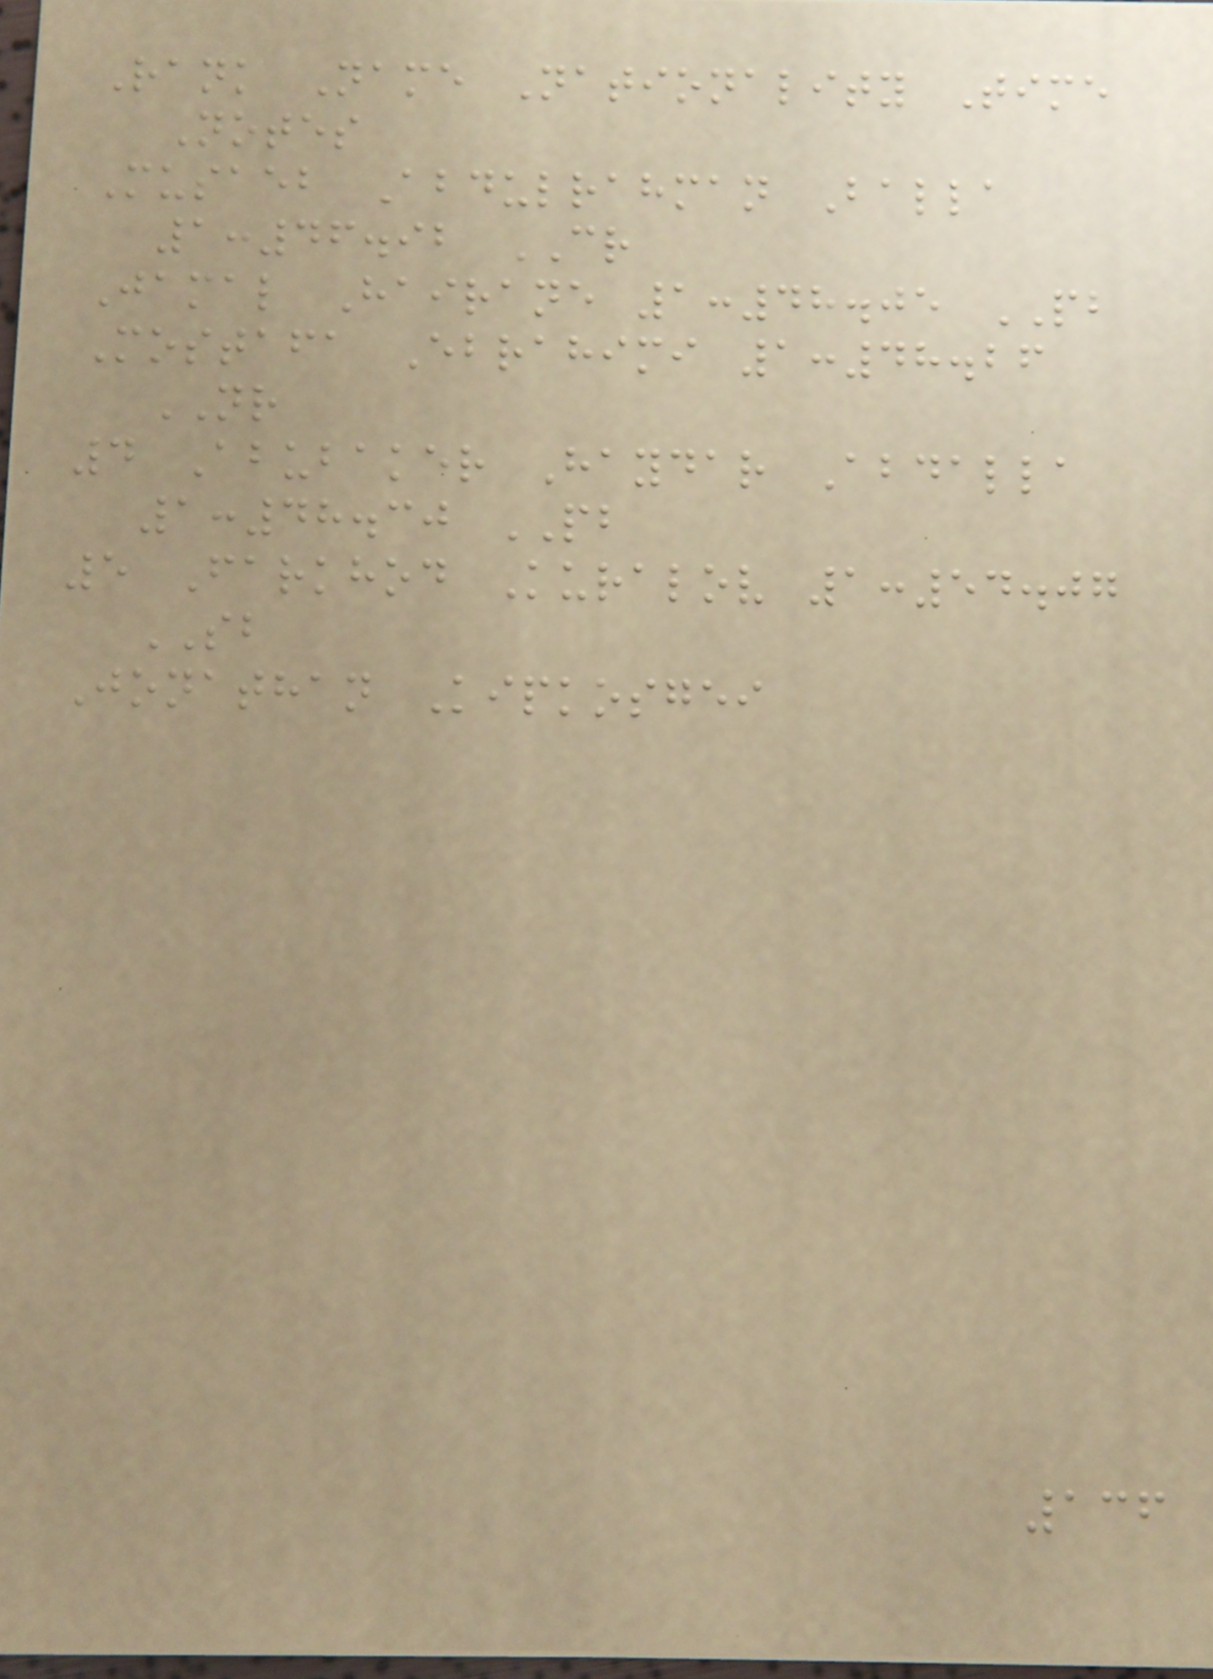Rank Name Nationality Time
Notes
Musaeb Abdulrahman Balla
1:46.92 CR
Jamal Hairane 1:48.05 PB
Mostafa Ebrahimi 1:48.26
NR
4 Abubaker Haydar Abdalla
1:48.30 PB
5 Farkhod Kuralov 1:54.07
SB
Jonathan Kipkosgei
136
